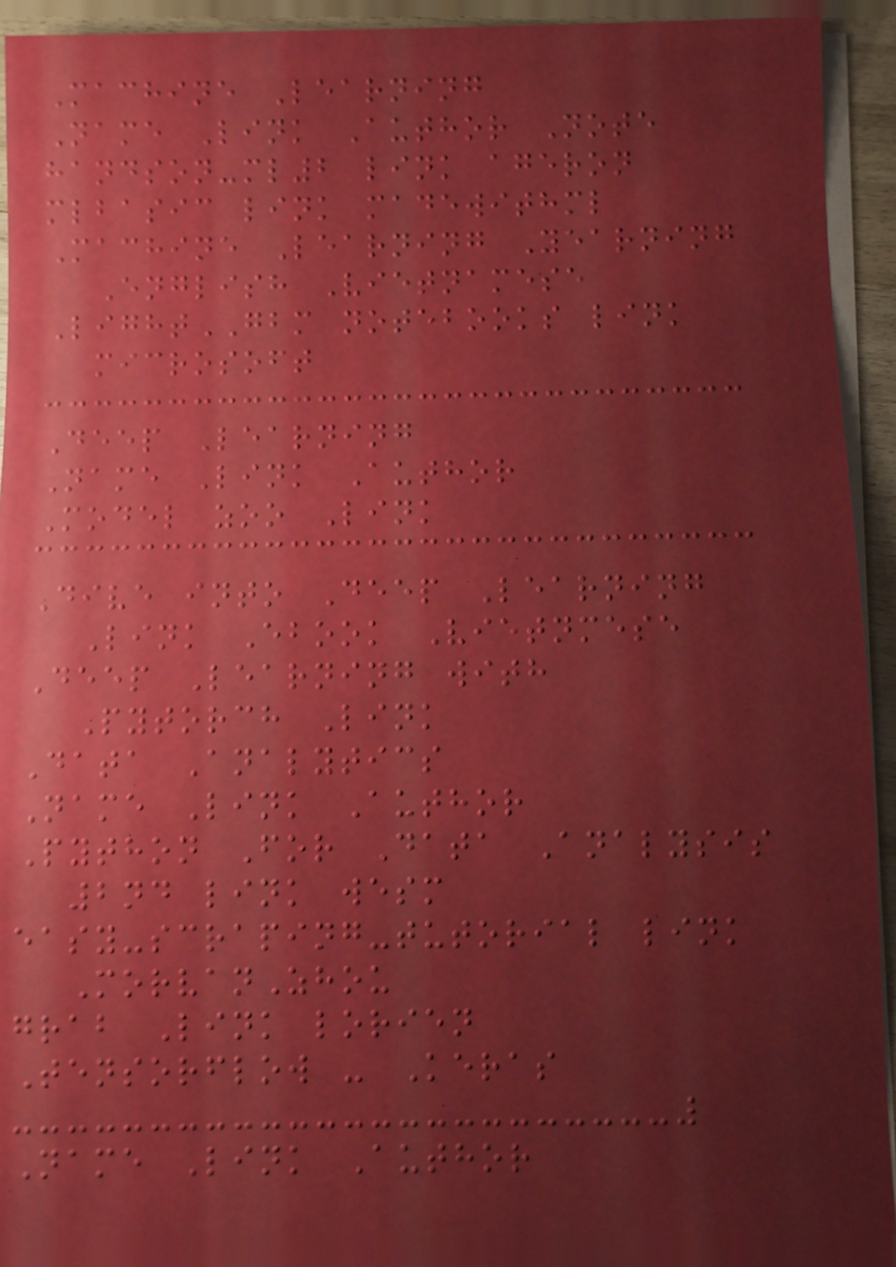Machine Learning
Name Link Author Note
handson-ml2 link ageron
mlbasic link madewithml
Machine Learning Yearning
English Vietnamese
LightGBM notebooks link
microsoft
Deep Learning
Name Link Author
Model zoo Link
Dive into Deep Learning
Link Ebook Vietnmese
Deep Learning with
Pytorch Link
Data Analytics
Name Link Author
Python For Data Analysis
2nd link wesm
easy-scraping-tutorial link
MorvanZhou
grab Link lorien
Tensorflow - Keras
Name Link Author
